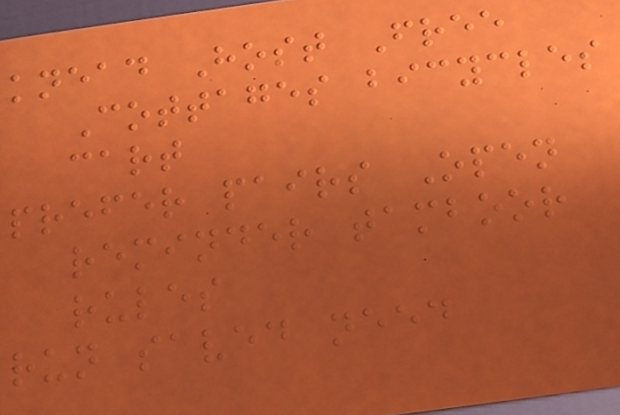knead Host Free
Cottages bicycles
cart
prefer pairs Open
reminder tamboor
rules
run saved need
